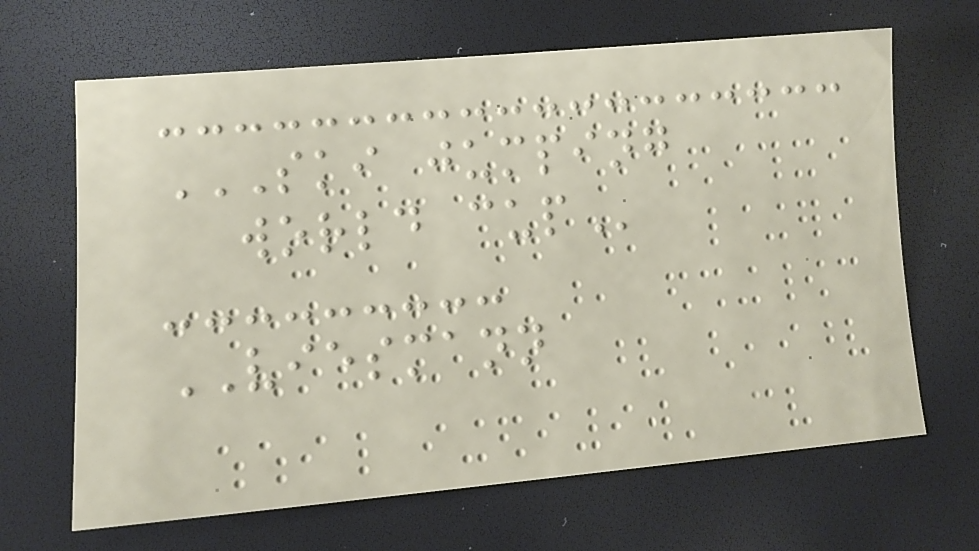SKI JUMPING
WORLD CUP
VIESMANN
